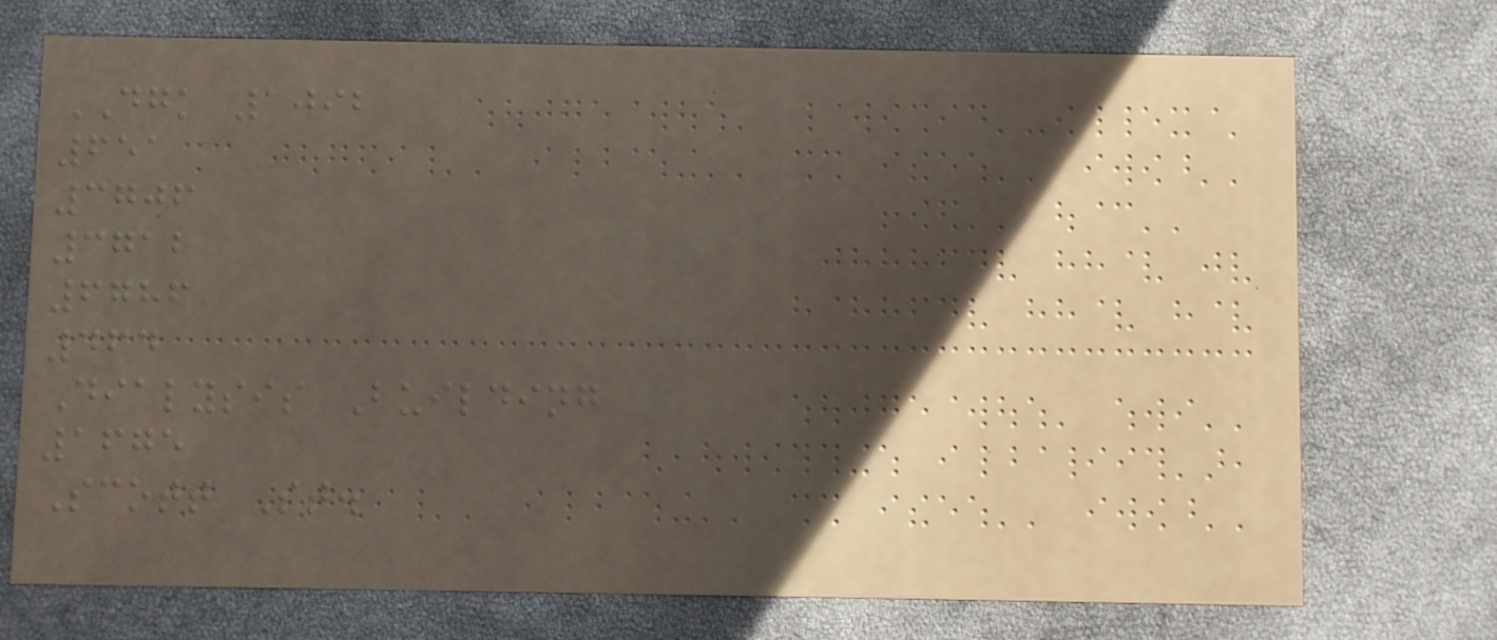DGK 1092
651
3706
3712
6786
464
Dialysis Building
1675
Scott St.
